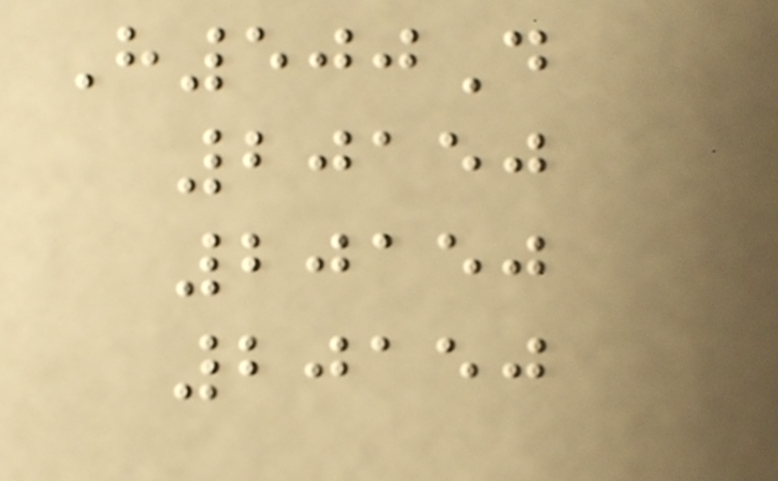H500D
20150
20150
20150
